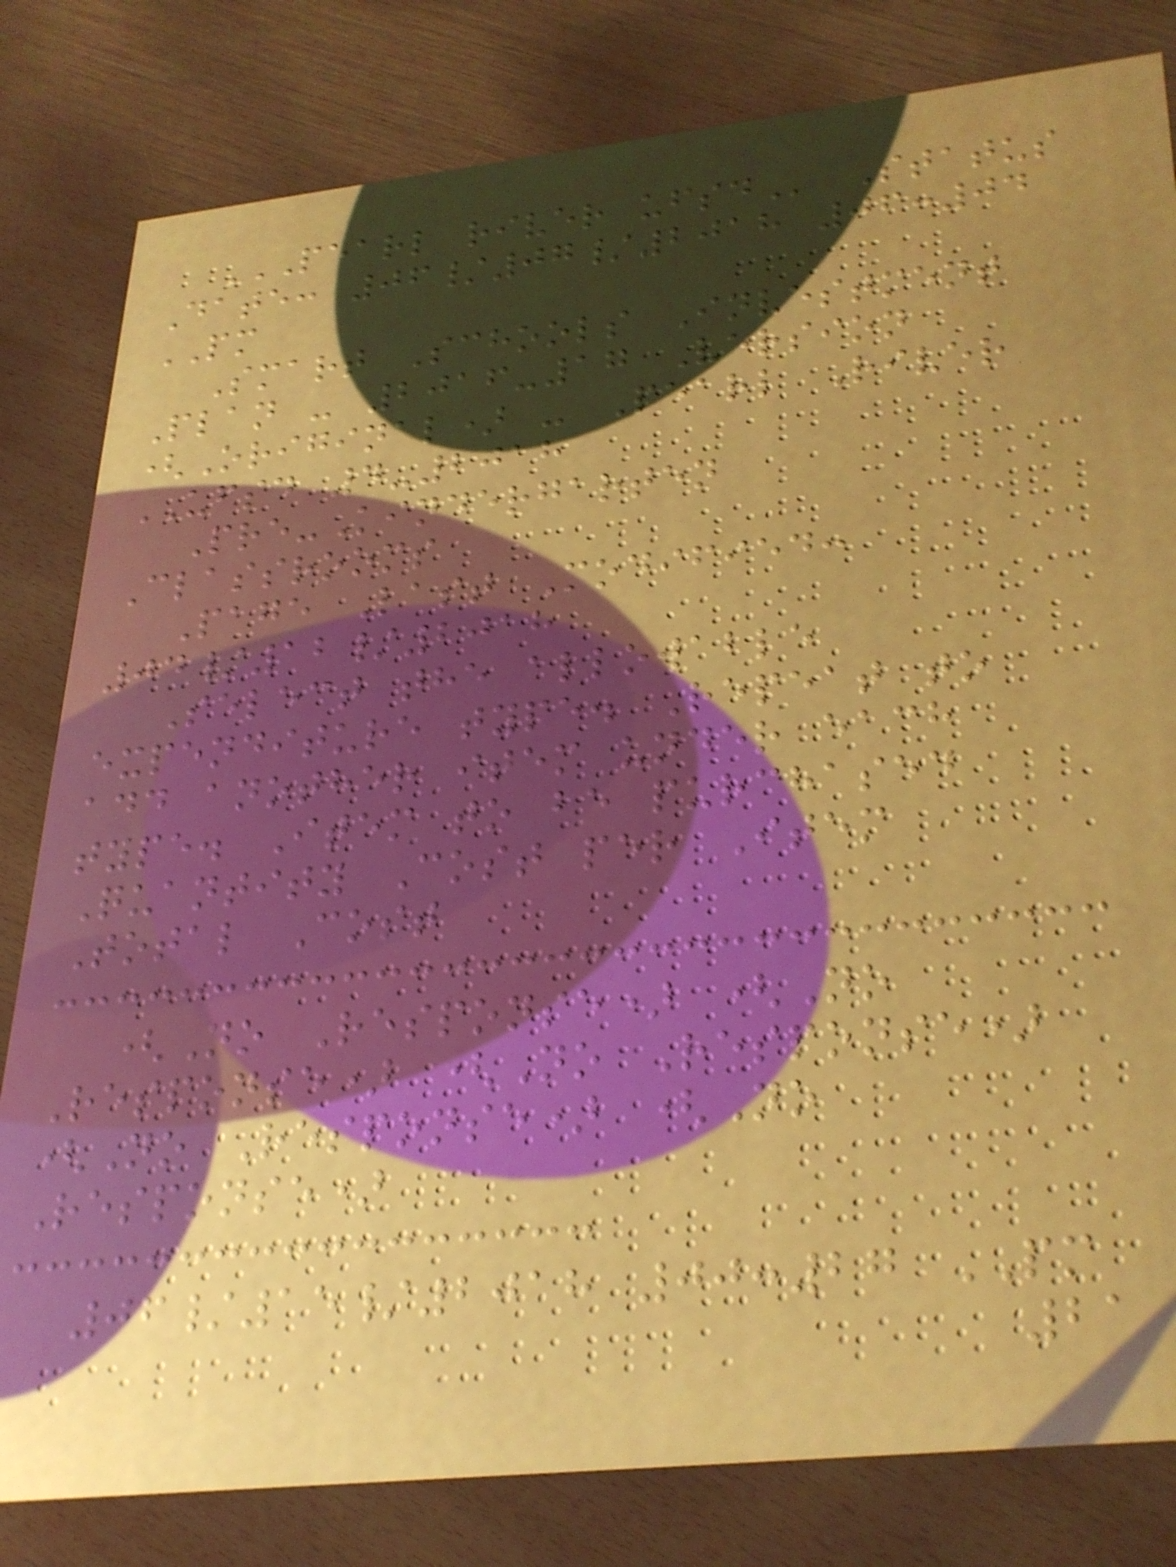PEARL RIVER UFSD Status
Date: 06/07/2018 06:04
PM
Smart Schools Investment
Plan - 2016-17 Version
(Original) - Pearl River
UFSD 4-2018
Pre-Kindergarten
Classrooms
Page Last Modified:
04/12/2018
Select the allowable
expenditure type. Repeat to
add another item under each
type. Item to be purchased
Quantity Cost per Item
Total Cost
(No Response) (No
Response) (No Response)
(No Response) (No
Response)
06/15/2018 00:27 PM
21
